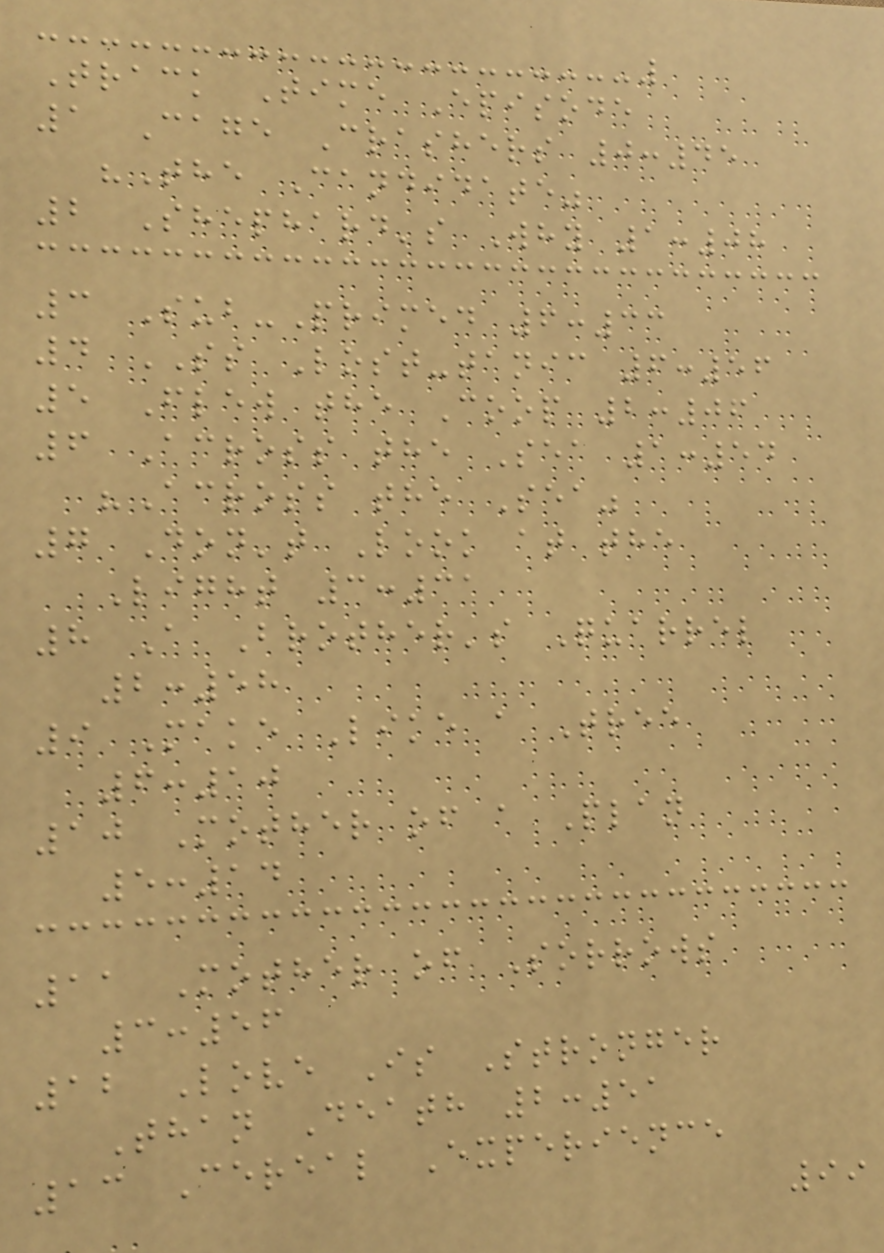Track Time Episode
1 Cage Crashers 0:45
"The Candidate"
2 Shephard's Why 1:08
3 Sub-Primed 6:33
4 SS Lost-tanic 6:56
5 Flew the Coop 2:06
6 Across the Sea 1:54
"Across the Sea"
7 Don't Look at the
Light 3:31
8 A Brother's Quarrel
2:58
9 Make Like a Tree
6:10
10 Mother of a Plan
5:14
11 Mother of Sorrows
3:56
12 Love Is Stronger
Than Death 2:51
13 Cereal Experience
99
